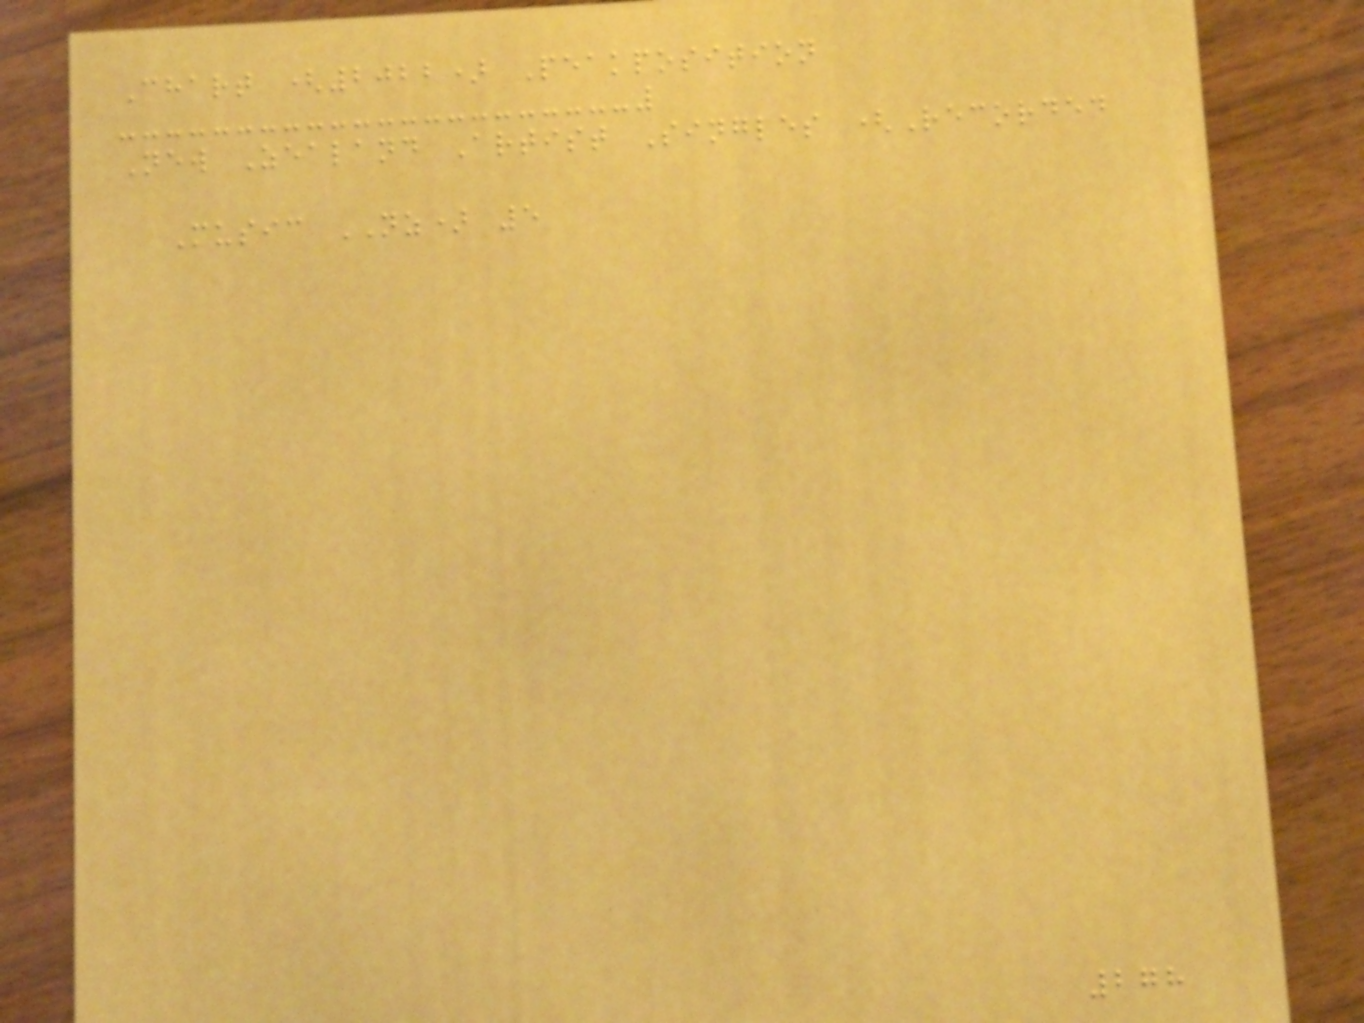Chart (2022) Peakposition
New Zealand Artist Singles (Recorded
Music NZ) 5
278
